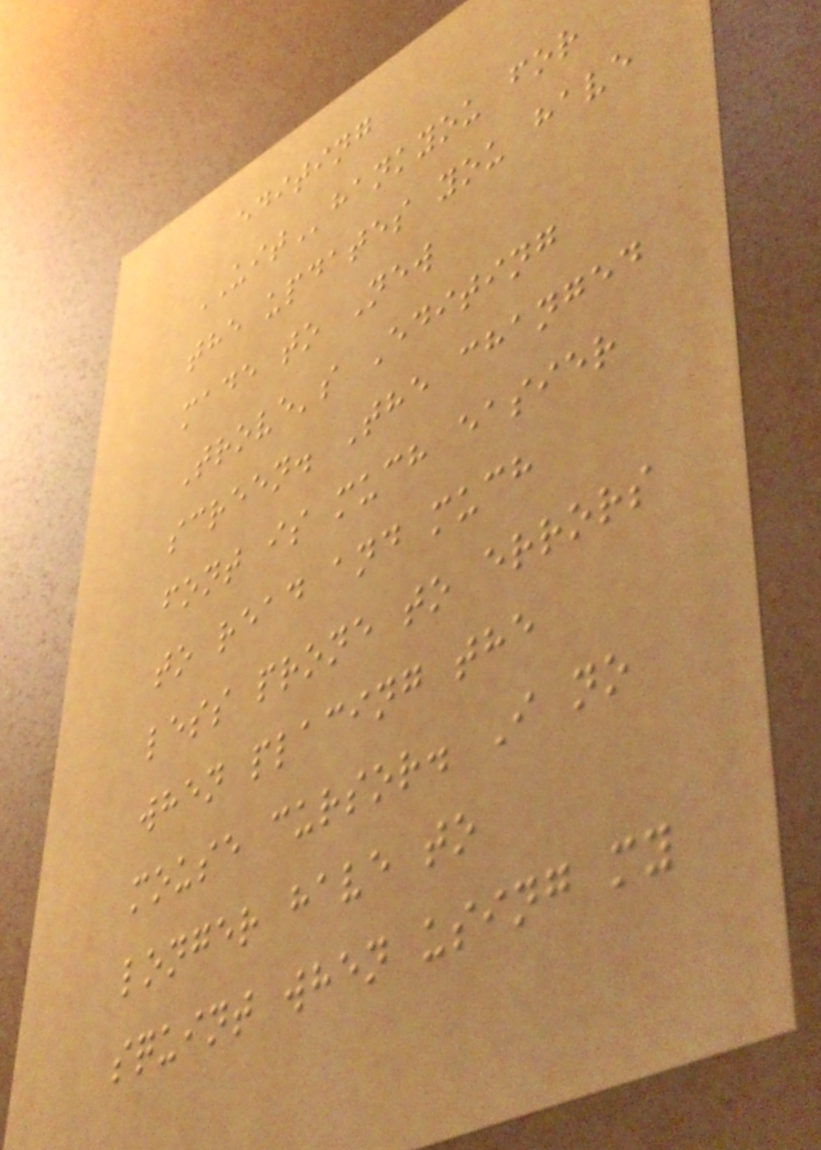editing
UIThankyou for
the updates you have
made to New
Trove's Editing
screen. The changed
font is much easier
to read and much
less prone to errors
when placing the
mouse cursor. I no
longer have to
squint when using my
